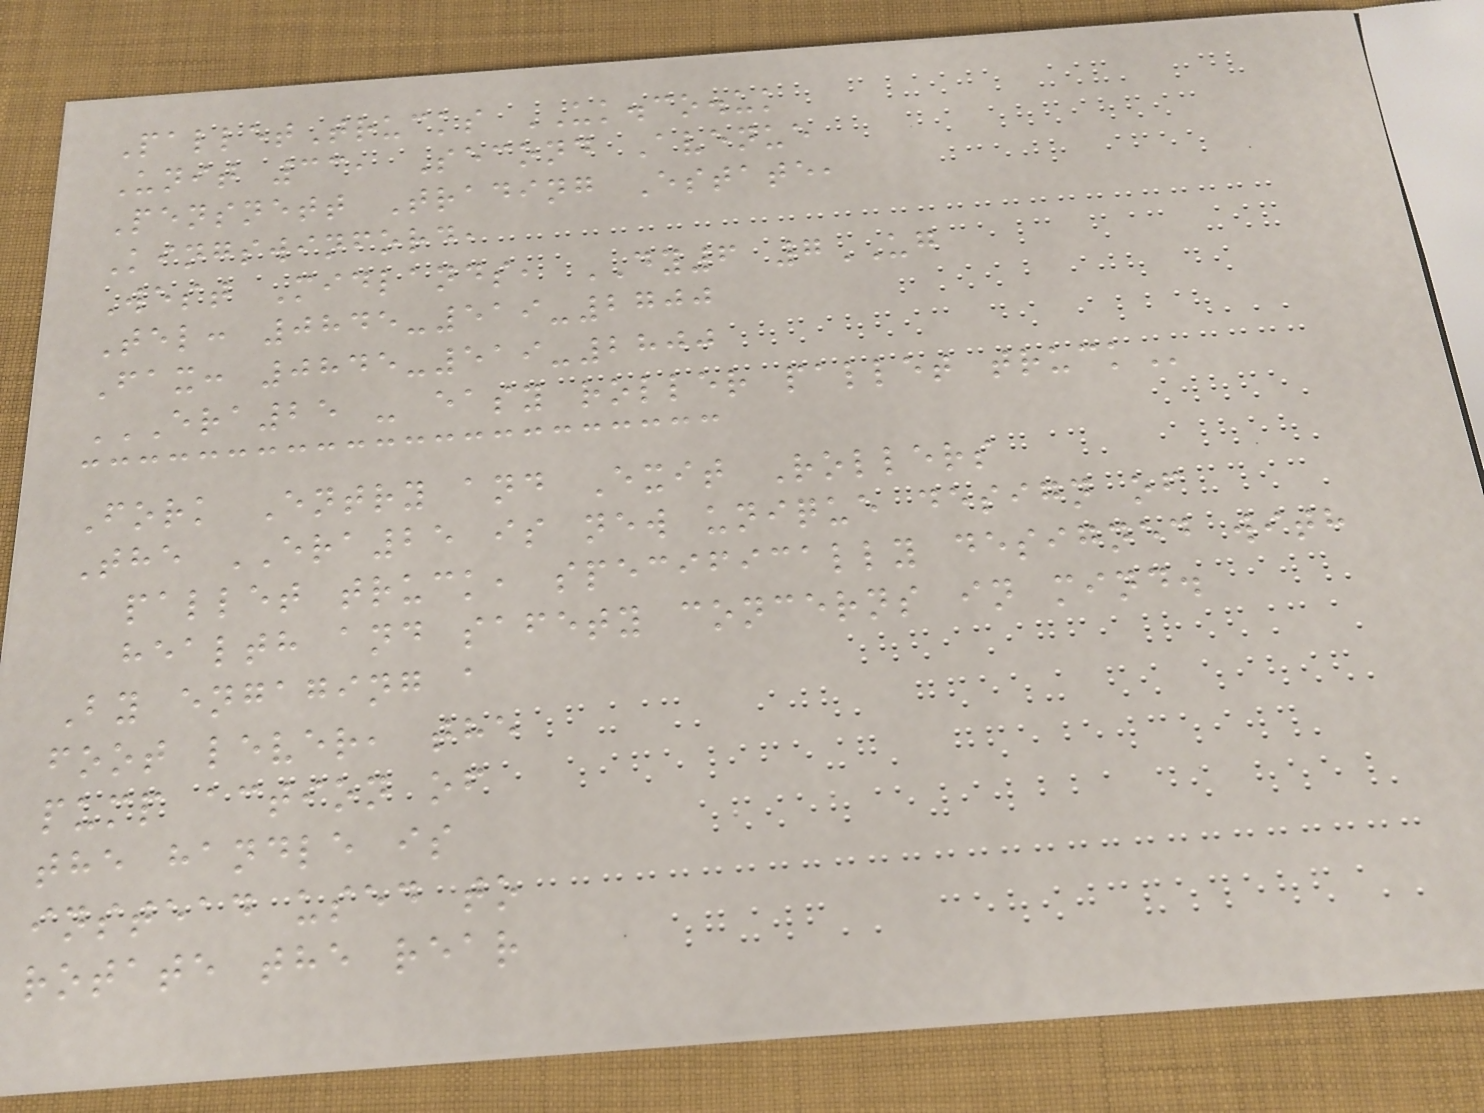PalletTrucks UK.co.uk
Unit 33, Second Avenue
Pensnett Trading Estate,
Kingswinford,
West Midlands, DY6 7UG
Tel: 0845-519-2700
Fax: 0845-519-2800
ERA25 - EASY ROLLER PALLET TRUCK
Fork Entry and Exit Rollers
The ERA25 is new unique design of
pallet truck, specifically designed with
health and safety concerns in mind.
By engaging a
foot lever, the
pump action of
the handle is
instead used to
rotate the rear
